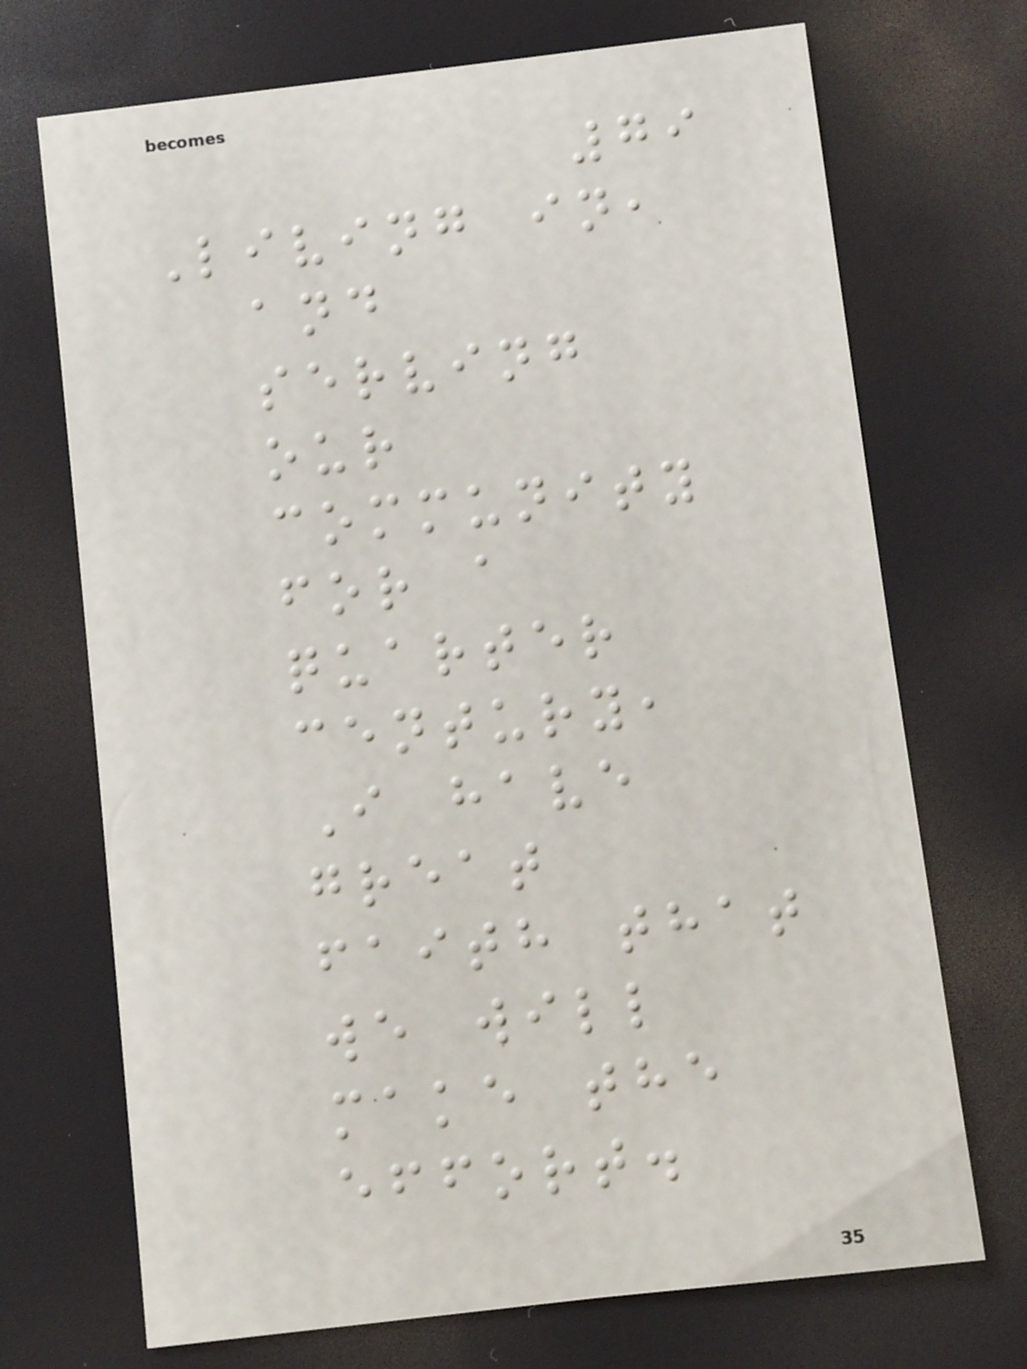79
Living in,
and
serving
our
community
for a
quarter
century,
I have
great
faith that
we will
make the
effort.
